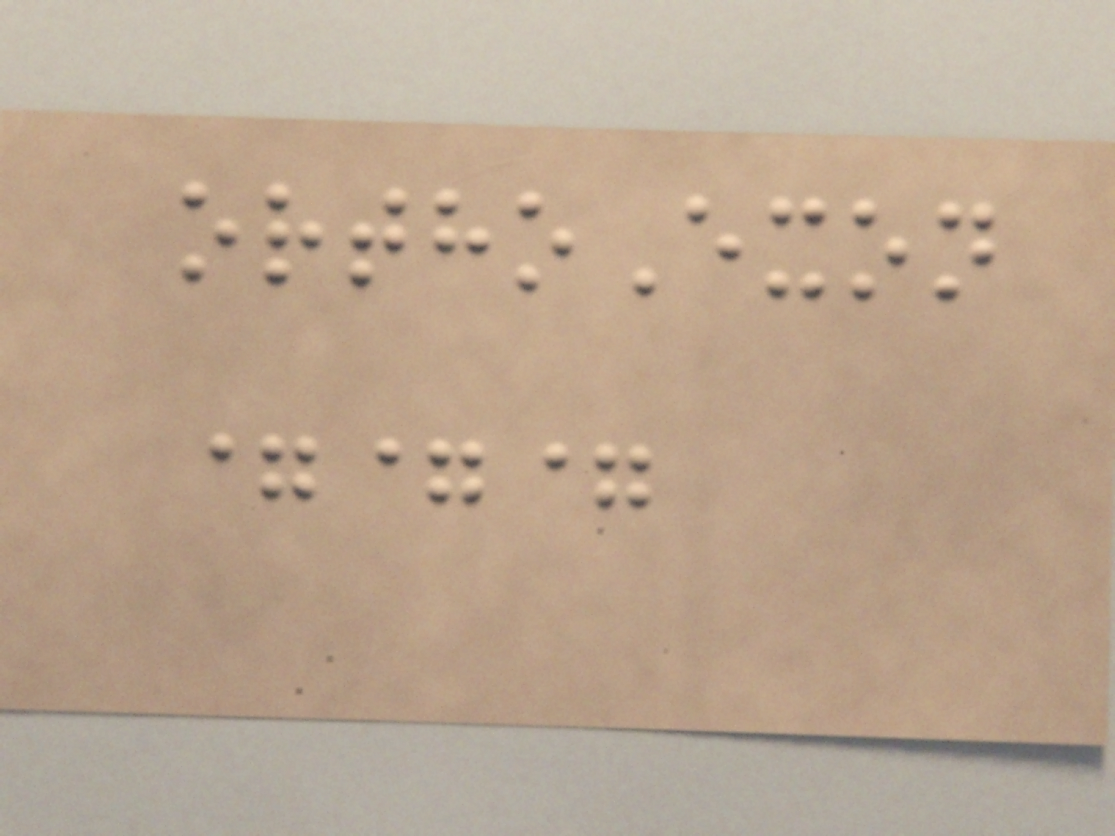orthoExon
===
